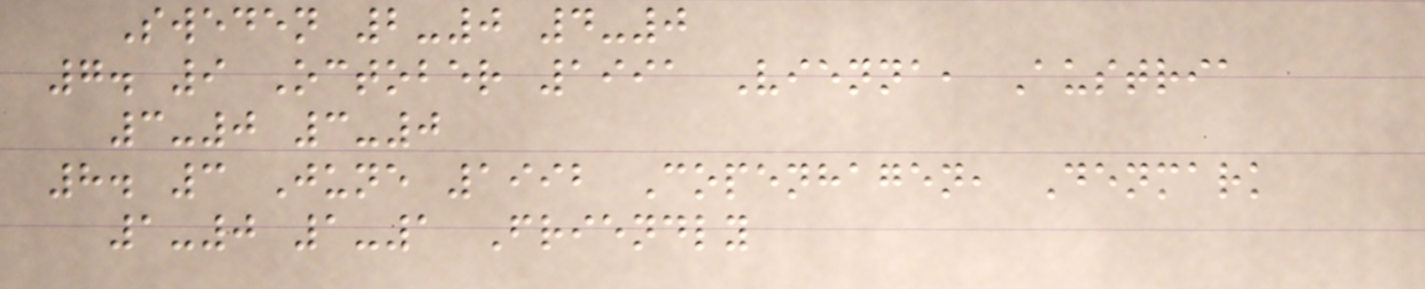Sweden 2-0 4-0
7. 9 October 1991 Vienna, Austria
3-0 3-0
8. 3 June 1992 Copenhagen, Denmark
1-0 1-1 Friendly
